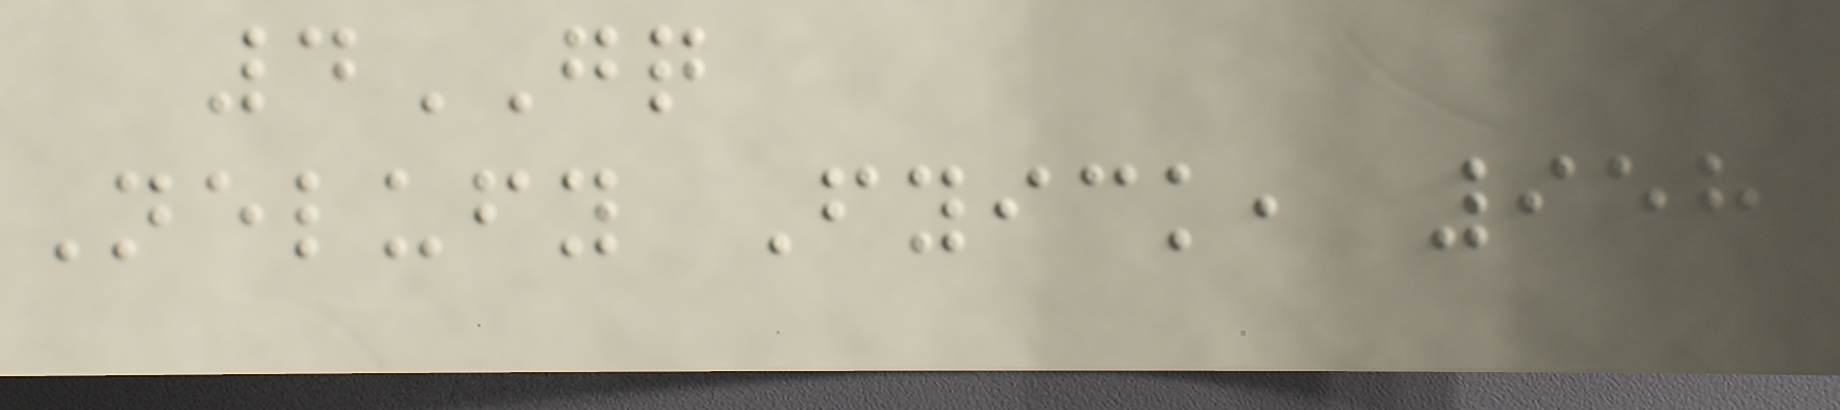4GQ
Nelufy Fyick, 958
